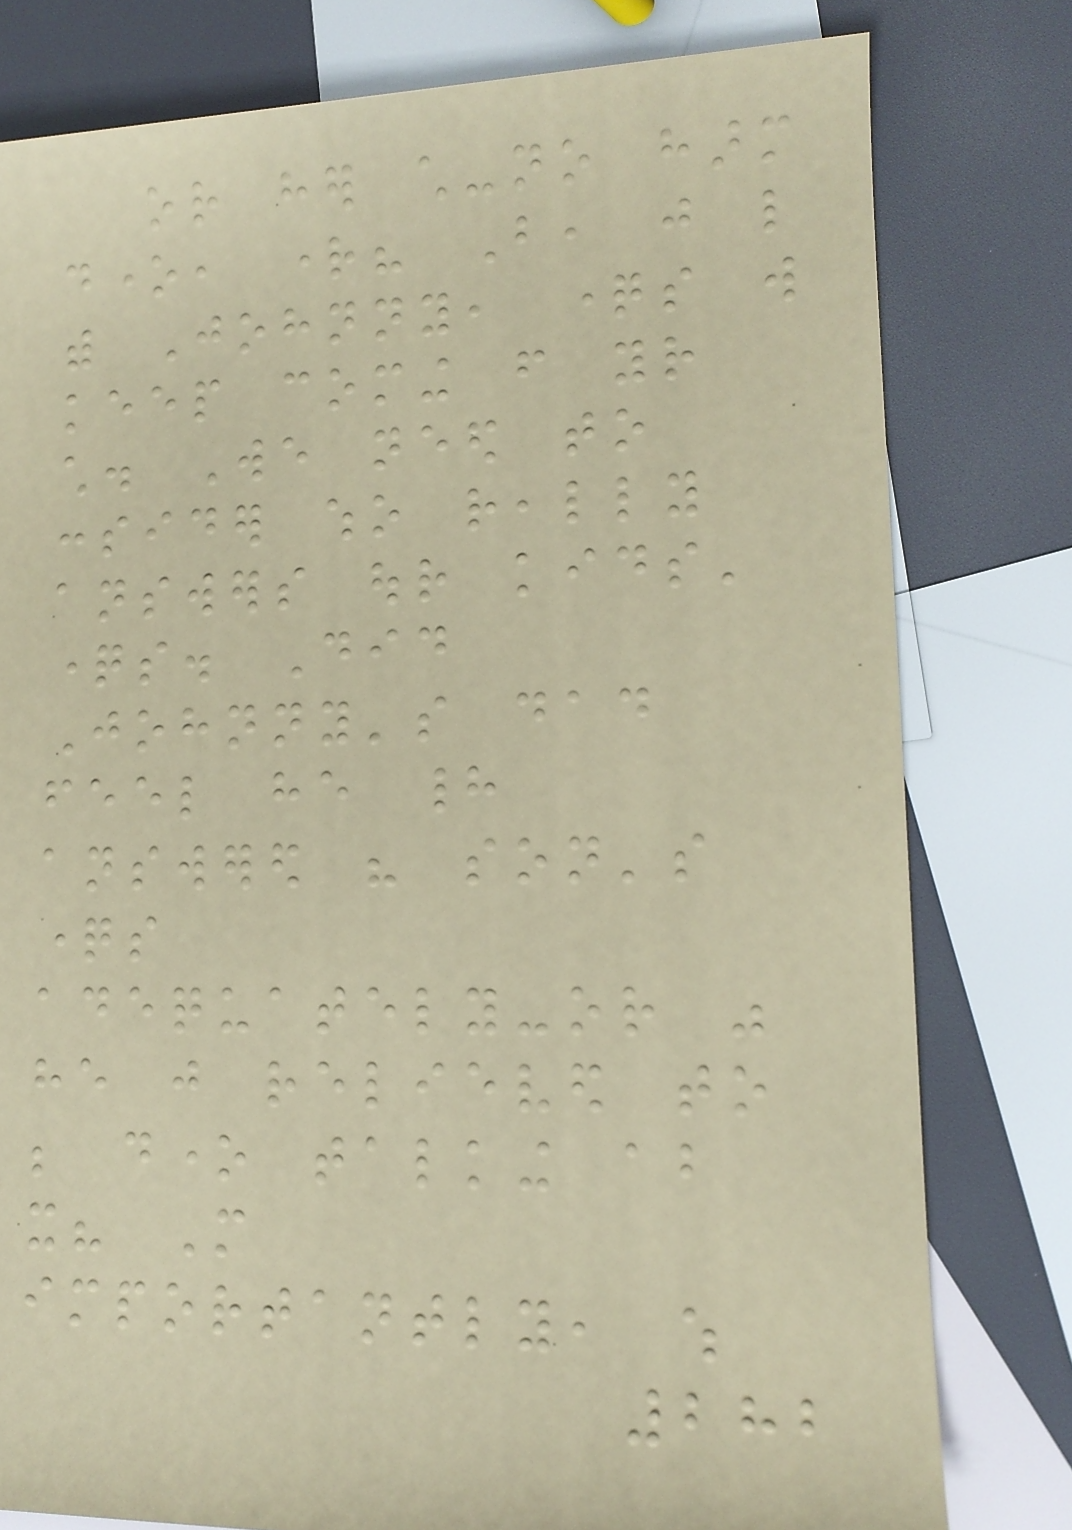or her child-no harm
done, right? But, just like
with Johnny, questions will
keep coming from your
child. We need to
consider who really
answers our kids'
questions. Did
Johnny's dad
feel he had
answered his son's
questions
adequately-or was
he just relieved to
be done talking about
it? More
importantly, which
282
